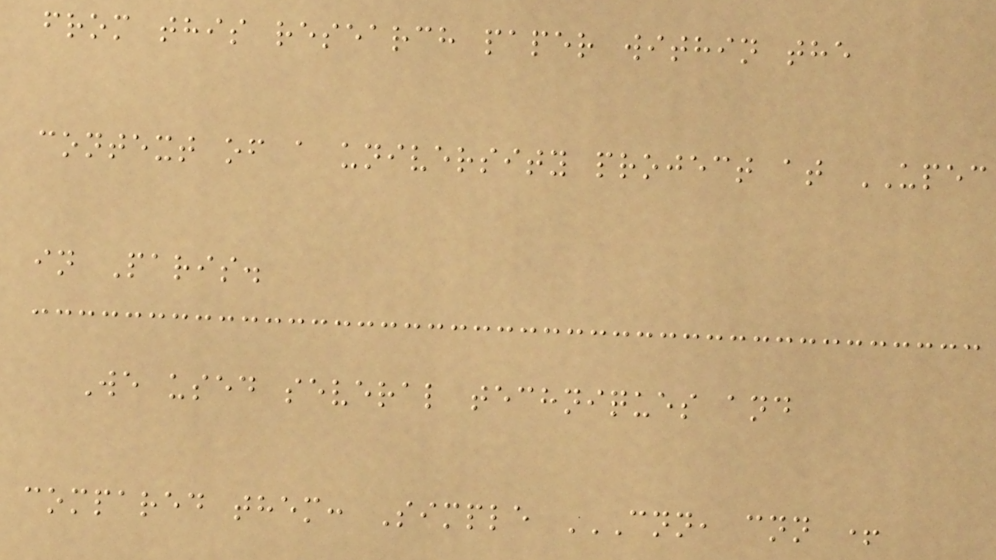from this research paper within the
context of a university project at UPEC
in Paris.
We used several techniques and
compared them: Simple CNN, CNN +
